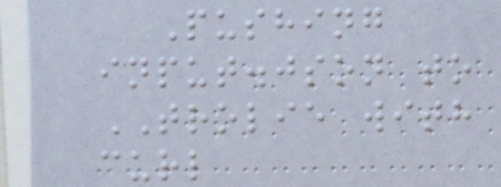Pushing
input.json to
TROLIE with
curl
